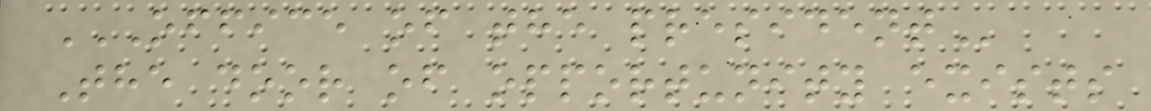OFFICE OF THE PRESIDENT
The door of opportunity exists
